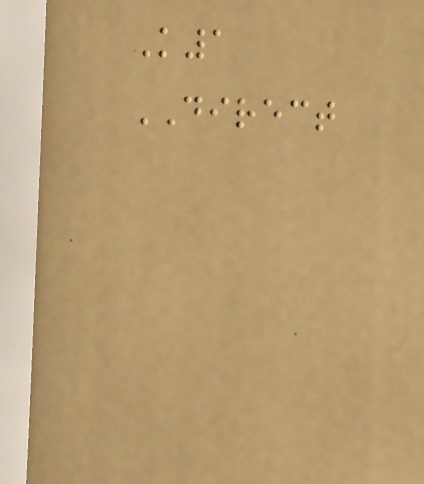K1
DIRECT
